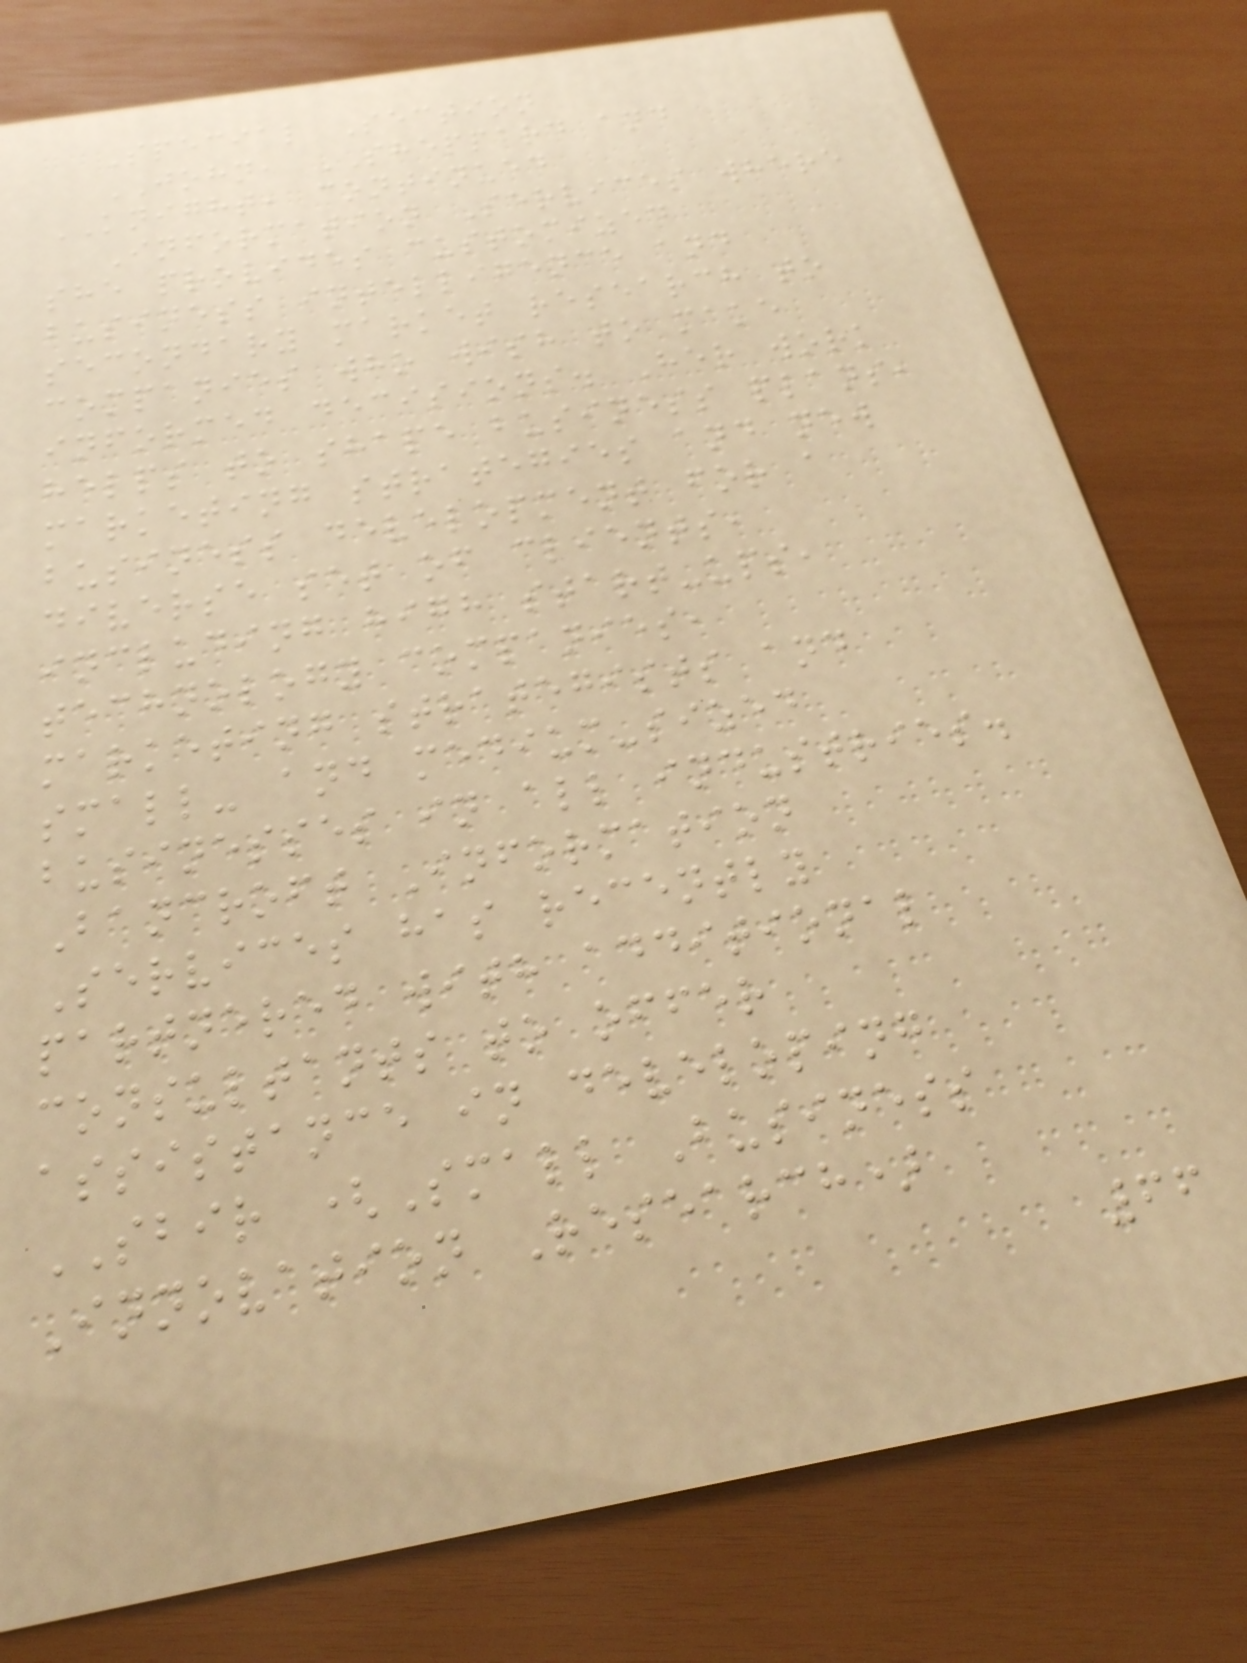Special Section
JOHN, SHEPPARD and
KNIGHT, continued
Information Services where
she provides customized
business intelligence and
secondary market research to
companies who wish to make
informed decisions. Her work
helps to shape business plans,
marketing strategies and new
business development for a
diverse set of clients,
including high start-ups,
technology companies,
marketing strategists and
small- and medium-sized
businesses in all industries.
Bancroft Information
Services has recently
partnered with additional
consultants to offer
assistance in developing
SBIR (Small Business
Innovation Research)
66
